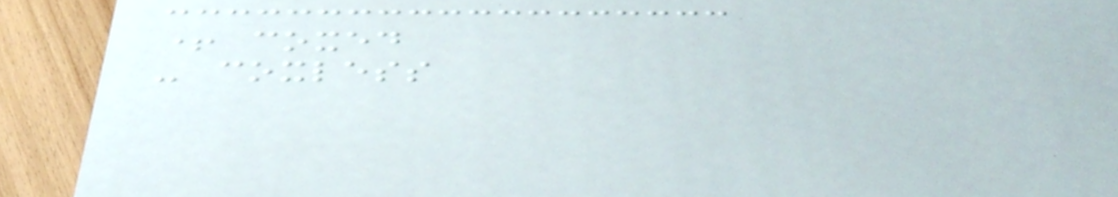+ coxed
- coxless
